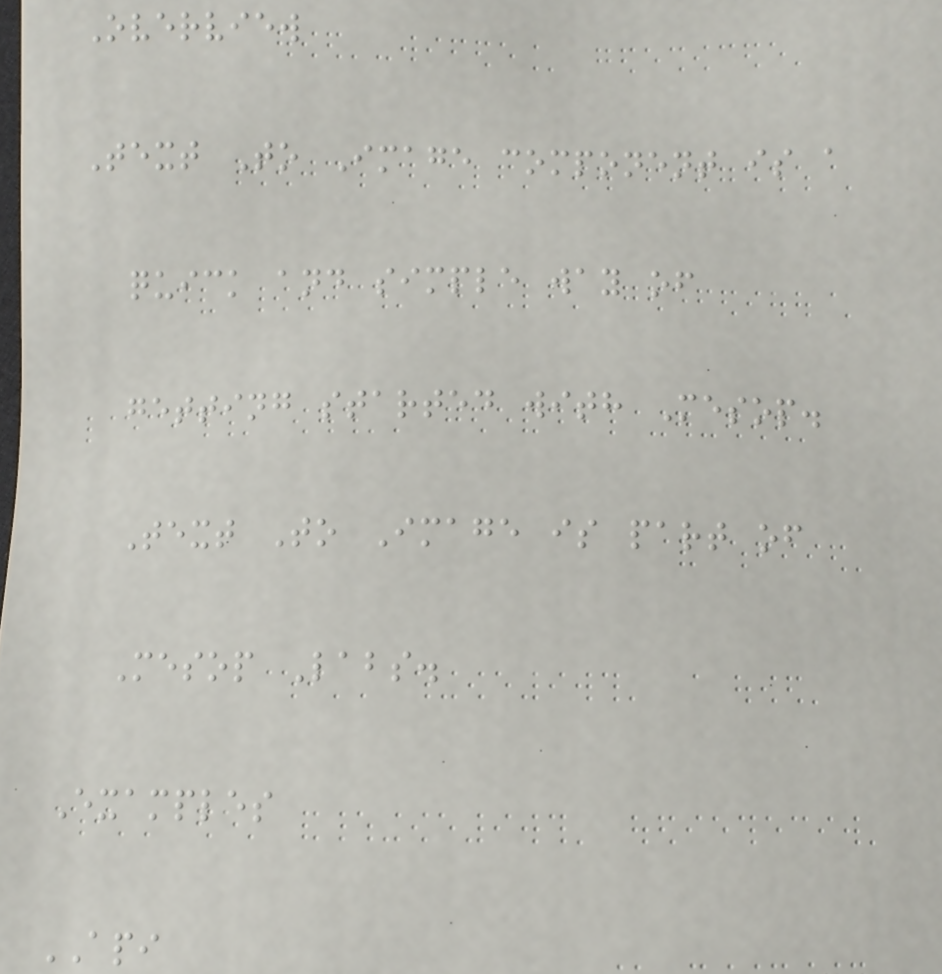Overview
Text To Image component is a
quick and simple way of
getting started with Mesop.
Text To Image is part of
Mesop Labs.
Examples
API
